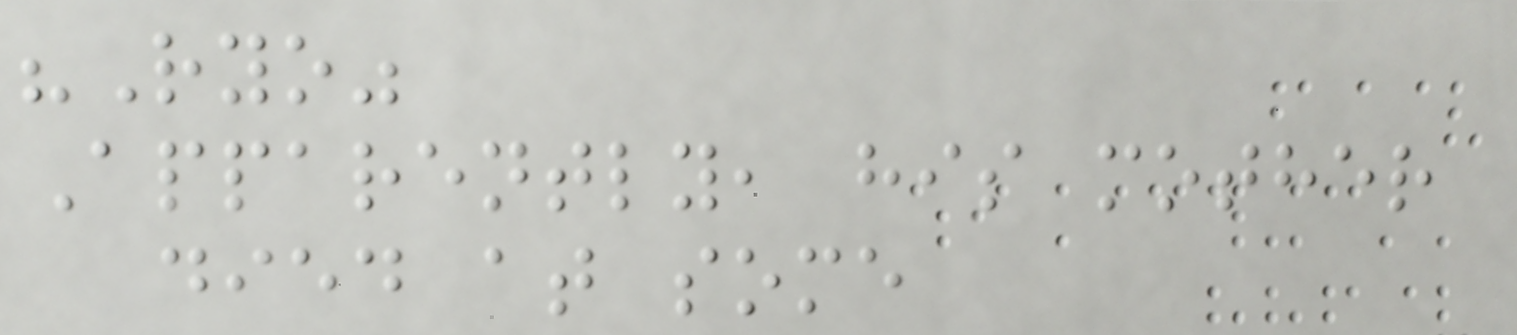"Ryo"
Apparently, his mother
died at some
